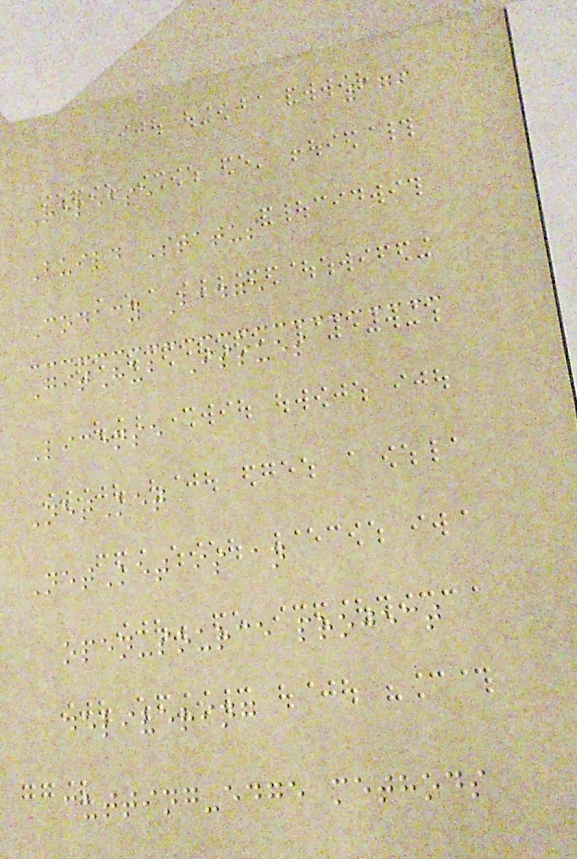176
Release
Build Status
Codacy Badge
GitHub Issues
License
NetKet
NetKet is an
open-source project
delivering
cutting-edge methods
